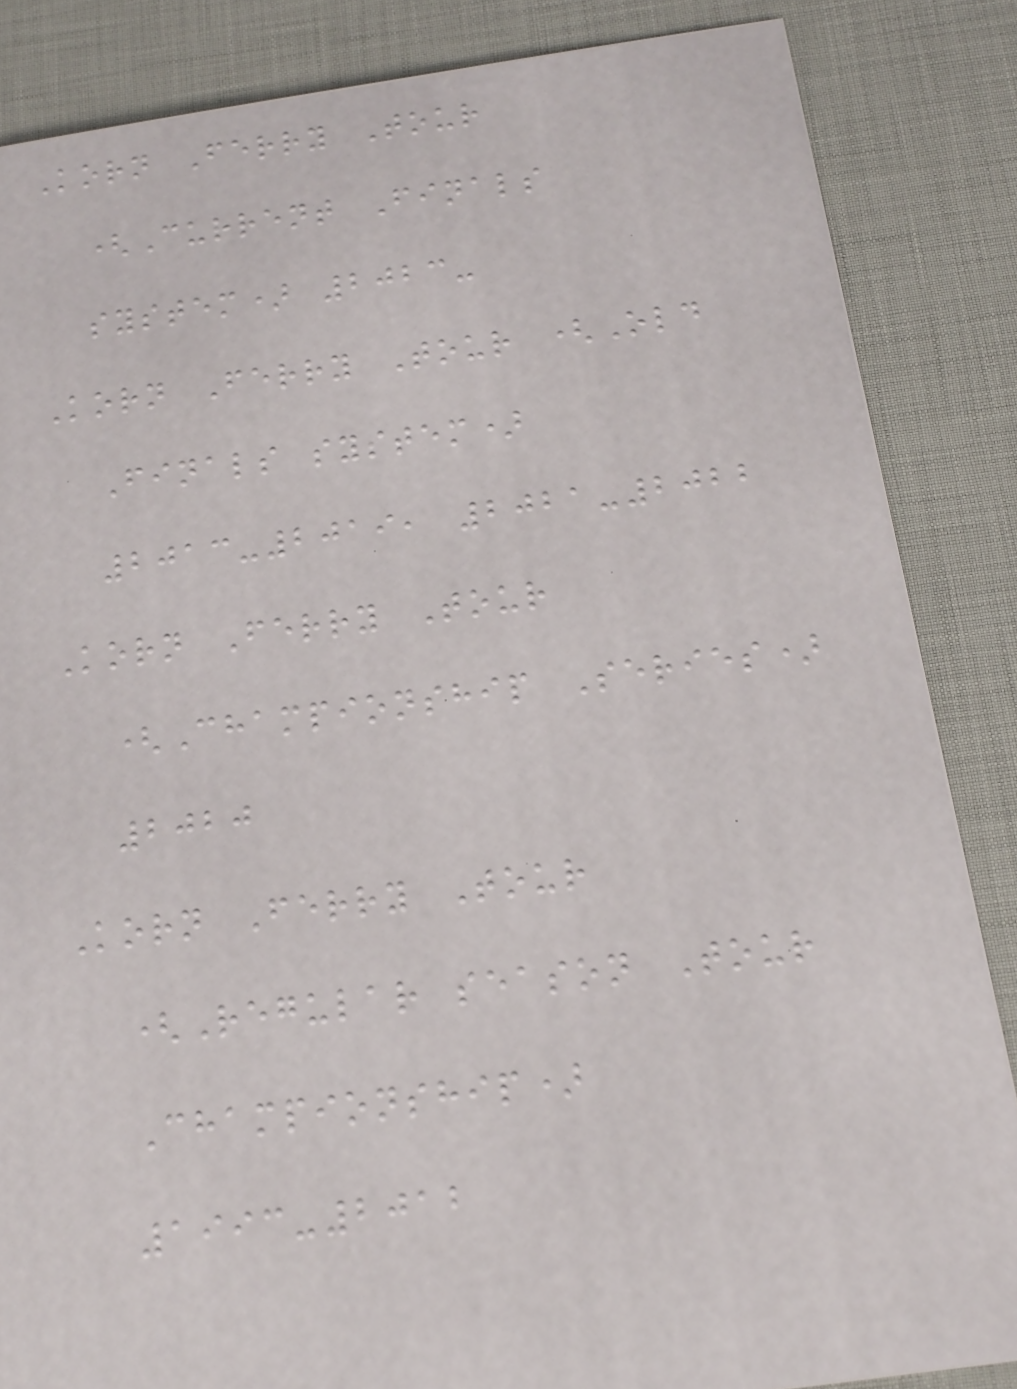Korn Ferry Tour
(Current Finals
system) 2023-
Korn Ferry Tour (Old
Finals system)
2013-2019, 2021-2022
Korn Ferry Tour
(Championship Series)
2020
Korn Ferry Tour
(Regular season Tour
Championship)
1993-2012
